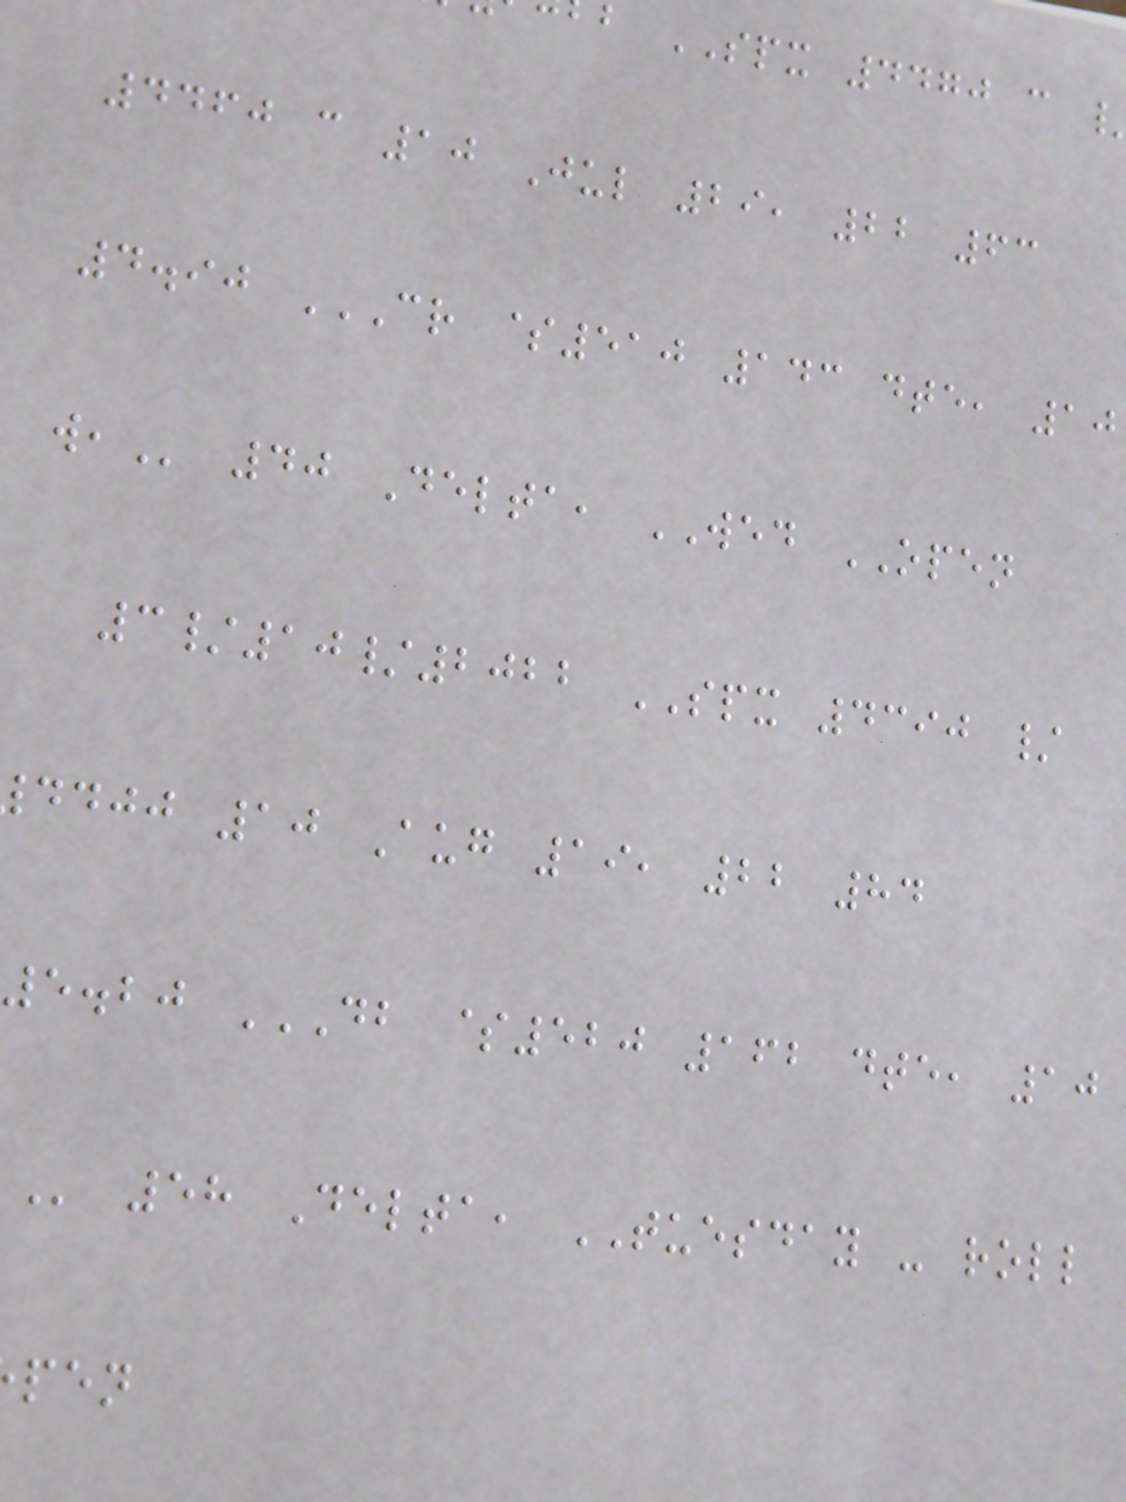b SPX 4470 c
4460 c 10 Jul 29, 22 63
4.90 CR $510 143 DTE, 10
40 Delta, WED OPEN
3/10/2022 SPX 4390 /
ddjj 10 Aug 19, 22 84
58 Delta, TUESDAY - roll
